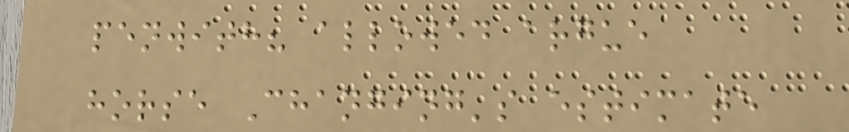penwith? allowed argue
horse Changing's estimate
